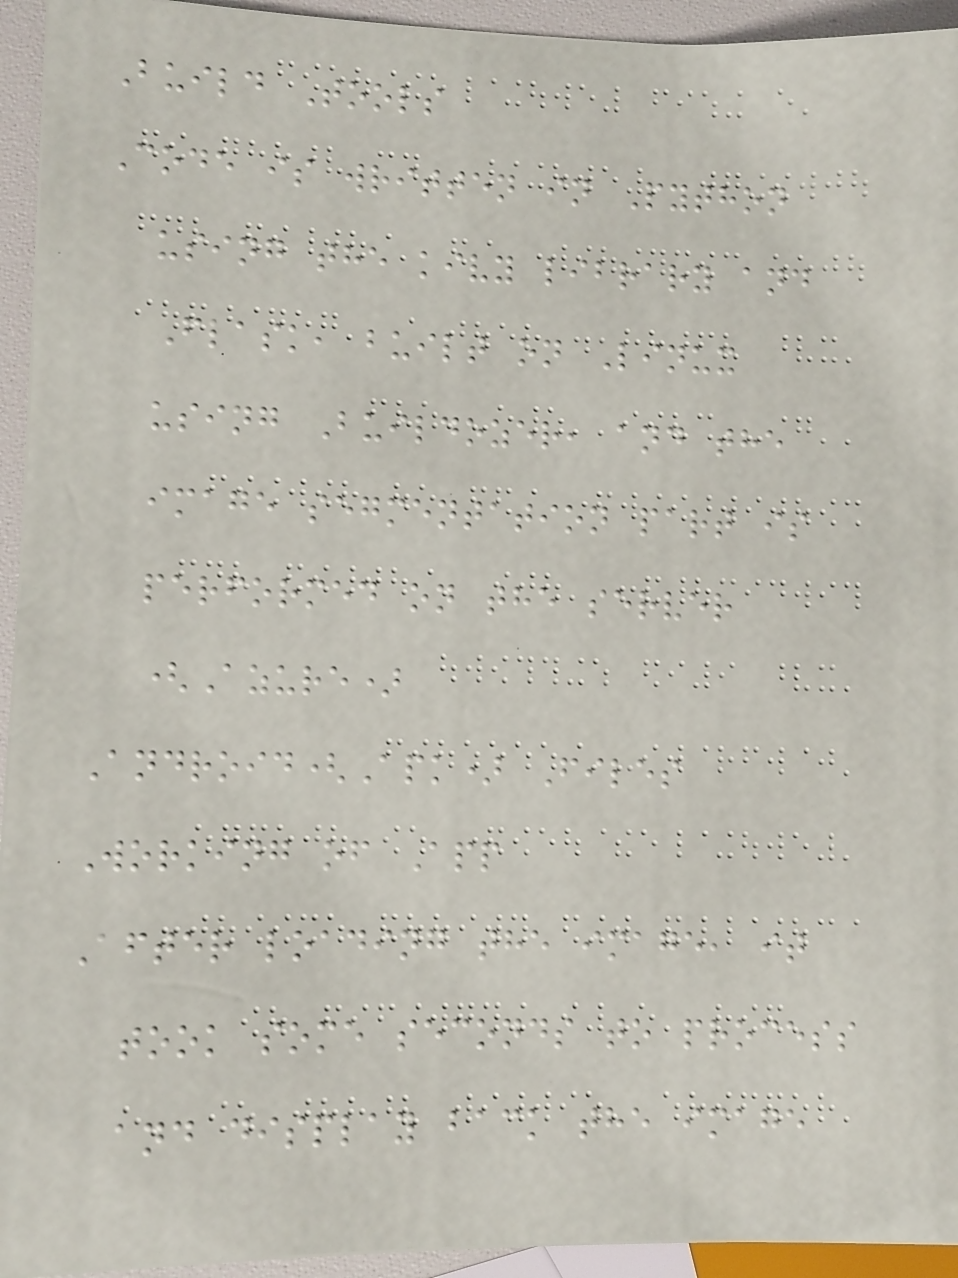Build Tools
Code is written in Python
using the kivy library and
Flask, built on Linux
using Buildozer, and the
image segmentation part is
performed on the server
(Azure)
Android(Apk) Files
Working of App
After loading the image, it
took some seconds to process
and display back the image
